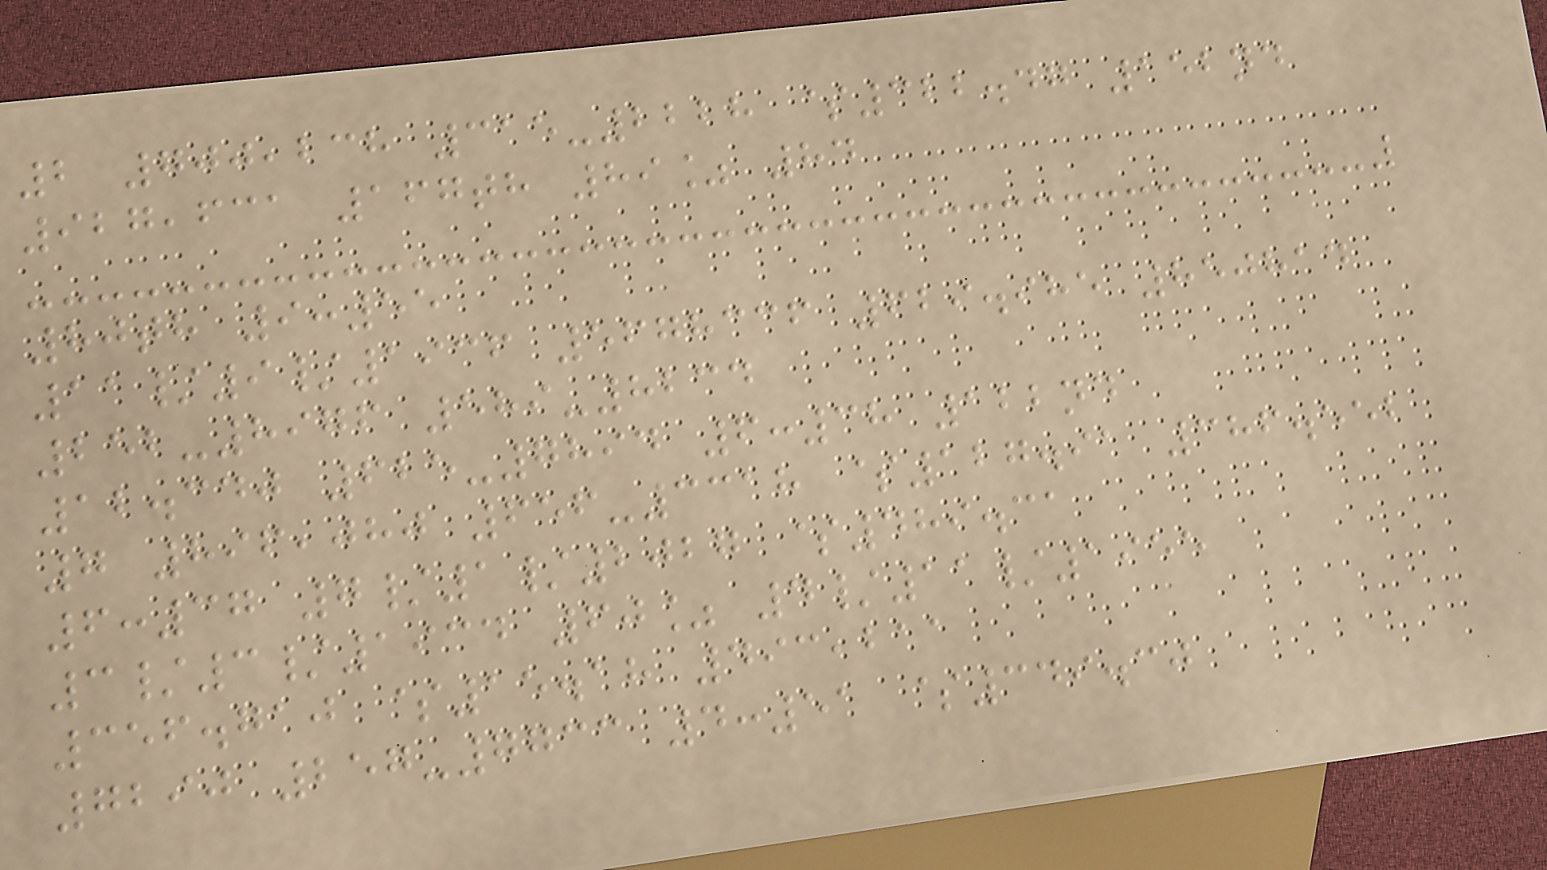2 700,238 315-2228 $322.47 152nd
927,631 167th 89% 84
80th 9:55
11/9/1936 5678336 629.985 850814
252-8976 589-8234
12.340 625-7894 6:38 122nd
7 896,080 656-3318 $127.91 386.552
6:37 7/1/2027 $489.31
3/3/1934 60% 4/11/1955
356.710 $15.18 493,211
7290 257-7733 4:51 $349.30
